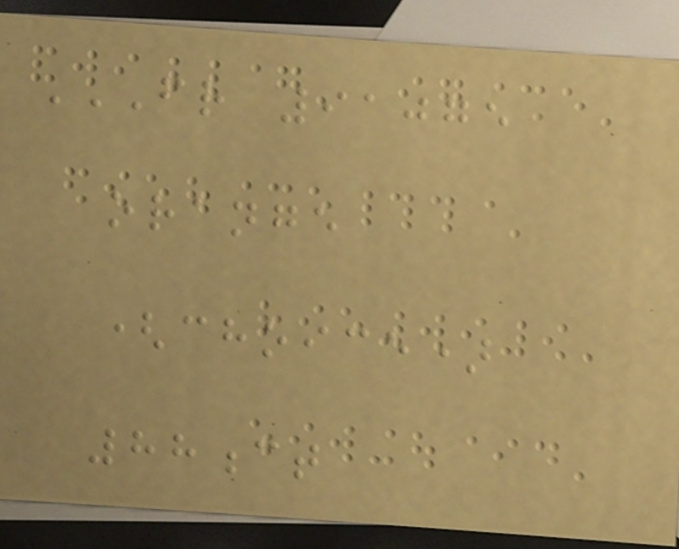FR 91075
ORANGE
(CHOICE)
88CT
